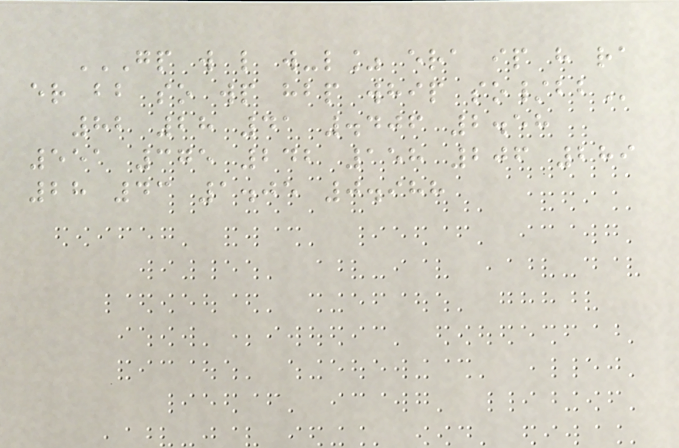GP W L W-L% ERA IP H RA
ER BB SO WP HBP WHIP SO/BB
82 28 41 .406 2.58
551 375 242 158 206 289
28 43 1.05 0.988
